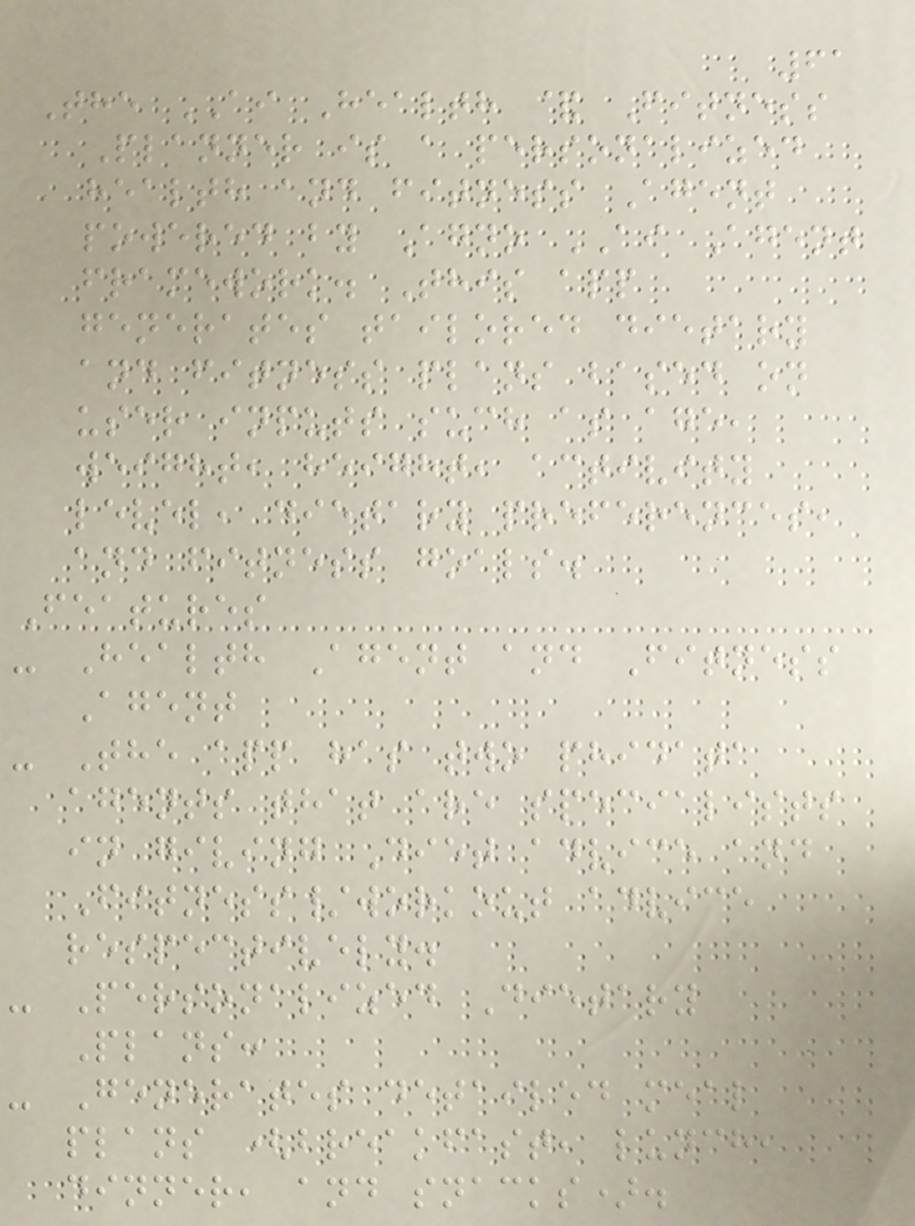61
The AI Health & Fitness
Planner is a personalized
health and fitness Agent
powered by Agno AI Agent
framework. This app
generates tailored dietary
and fitness plans based on
user inputs such as age,
weight, height, activity
level, dietary preferences,
and fitness goals.
Features
- Health Agent and Fitness
Agent
- The app has two phidata
agents that are specialists
in giving Diet advice and
Fitness/workout advice
respectively.
- Personalized Dietary
Plans:
- Generates detailed meal
plans (breakfast, lunch,
dinner, and snacks).
